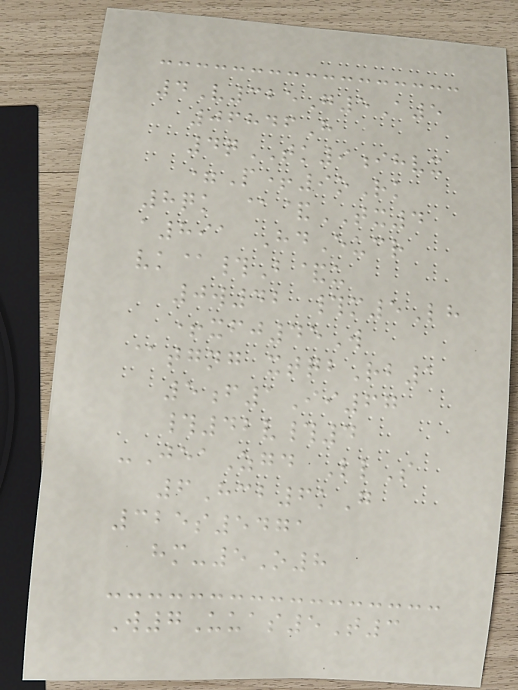4V325G5A5
06846H
4qTK9ihvx
=P+9oRk
8qk @&TX4
a891 HdEucr
vk@#B&u
0w42 #m5Lh
+xfj45W
@tgng xtqbRb1
5f1Ii67
#42v#4
-JeaZgd LlS
6Hcb6kG
325s5471
hm-5O8
W7Uuas5T3
